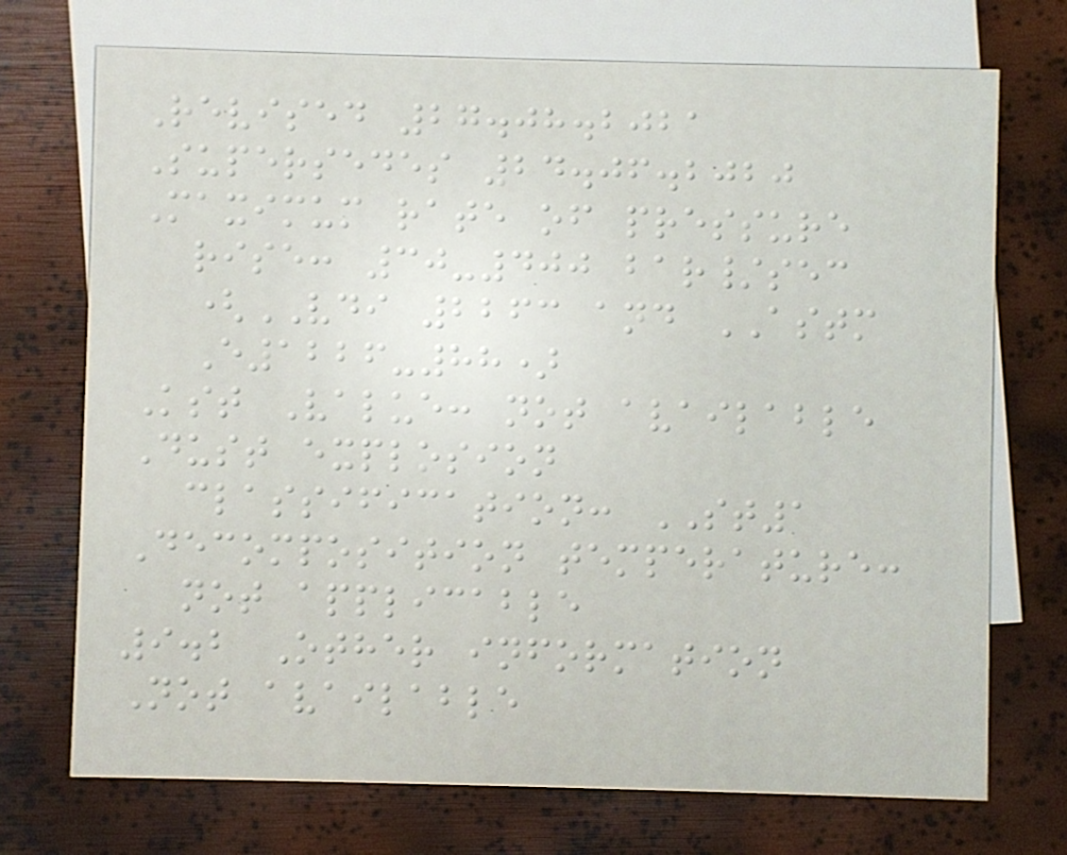Revised 27.08.2021
Supersedes 24.06.2020
Maximum rate of pressure
rise: 30-400 bar/sec
(VDI 2263 and ASTM
E1226-88)
Kst Value: not available
Dust explosion
classification: ST1
Decomposition temperature:
not applicable
9.2 Other information
Not available
